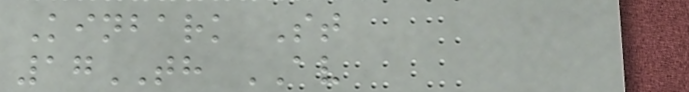Kinbark St
17TH AV
